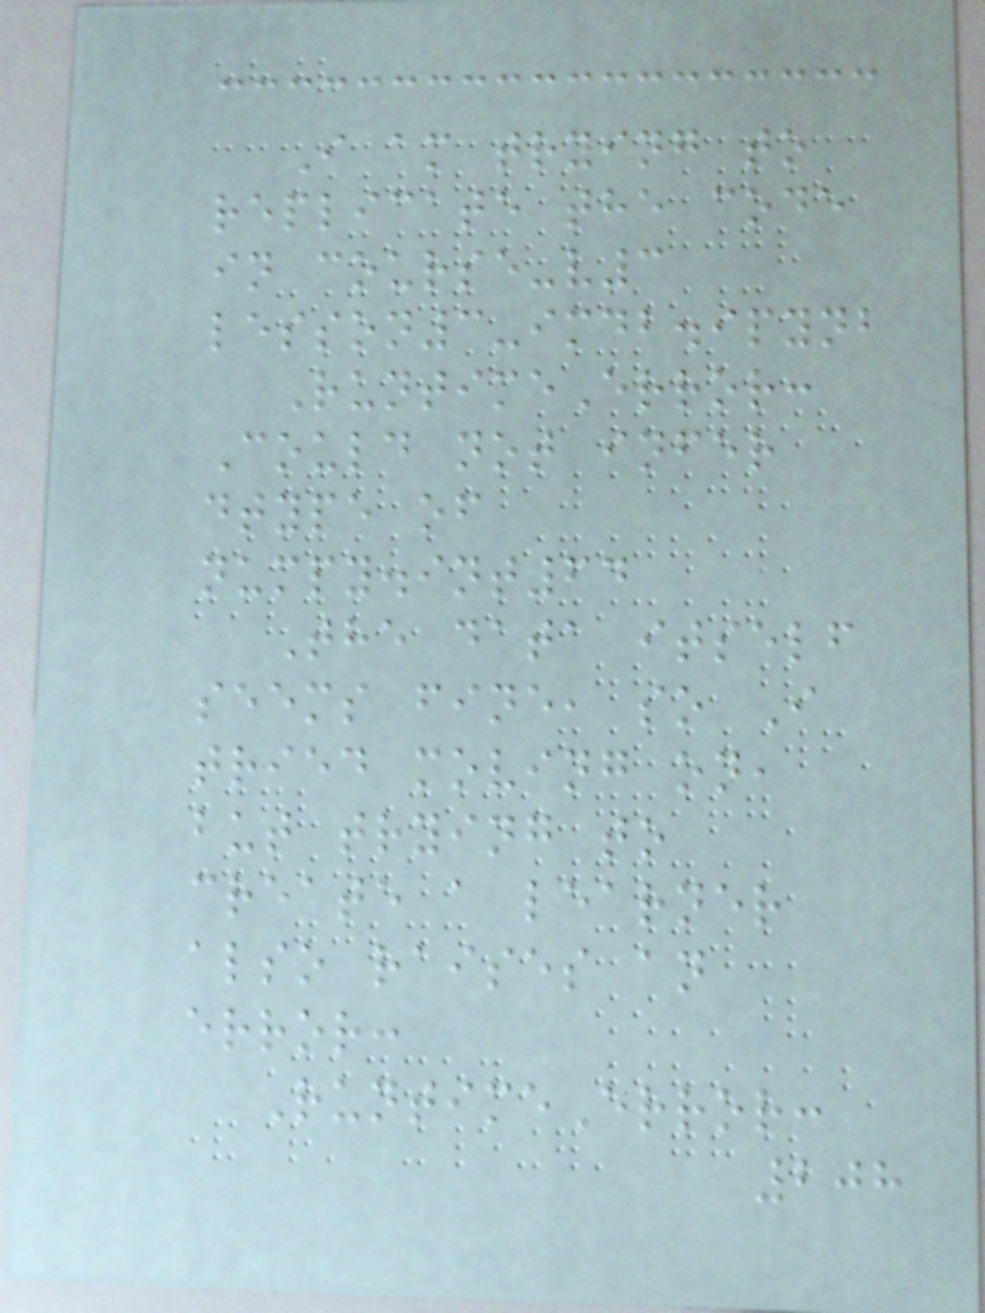I am trying to
replicate the code
in course-v3
lesson3-imdb.ipynb
RuntimeError:
Could not infer
dtype of
numpy.int64
The data itself
seems fine, so I
tried moving on,
but trying to
create a learner
also raises an
error:
RuntimeError:
208
